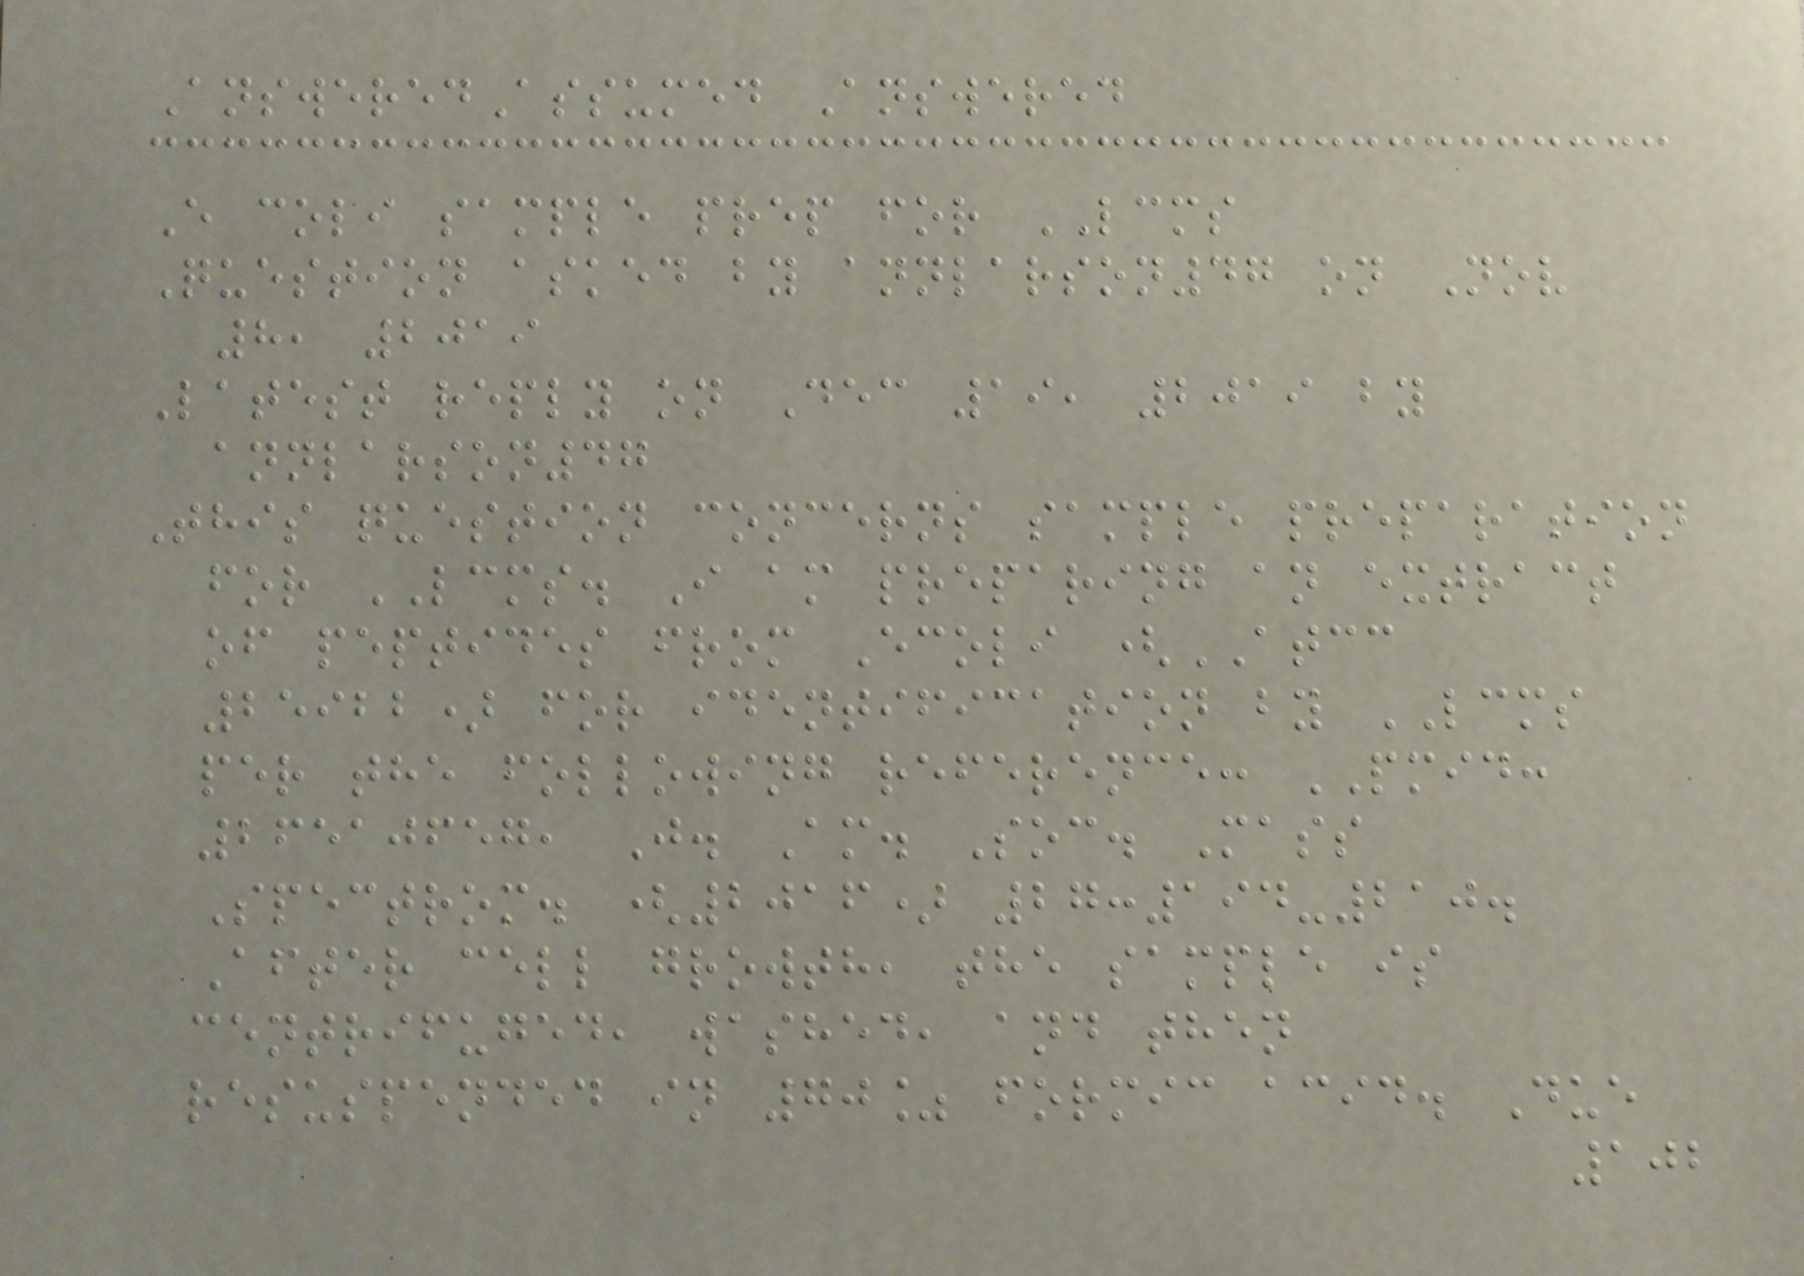AnsweredAssumed Answered
E coli sample prep for LCMS
Question asked by annlarson47 on Nov
8, 2019
Latest reply on Dec 19, 2019 by
annlarson47
This question concerns sample preparation
for LCMS. I am preparing an extract
of peptides from Ecoli (ATCC
25922) for identification by LCMS
per the following reference: PMID:
26510657, J. Am. Soc. Mass
Spectrom. (2016) 27:194-210.
After cell growth, the sample is
centrifuged, washed, and then
resuspended in 70% formic acid. Due
102
